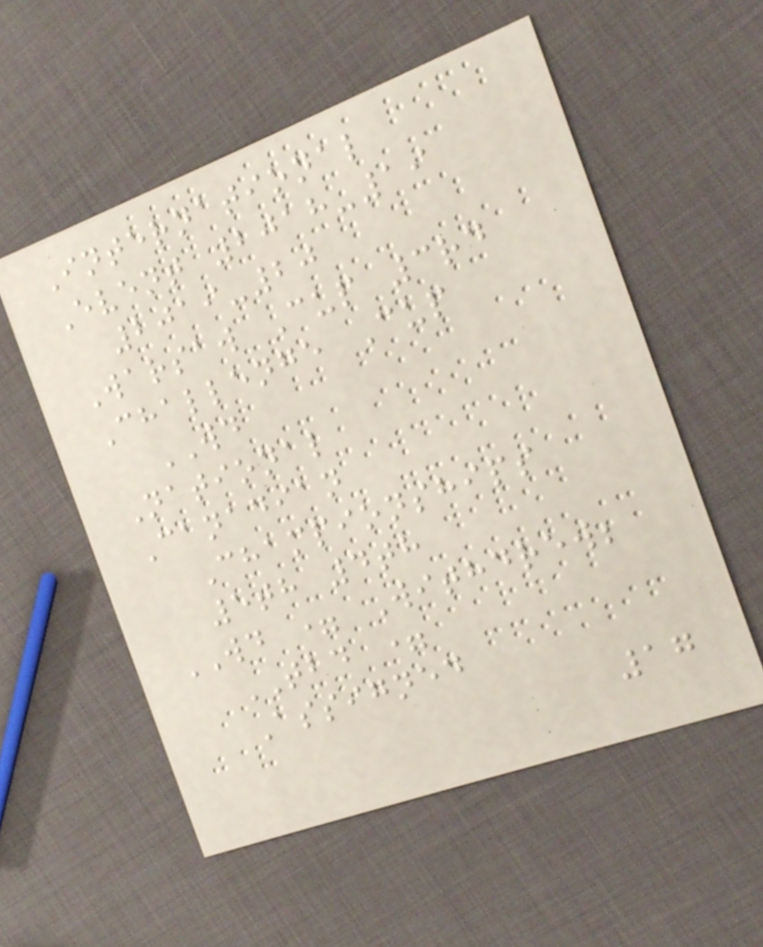International
Event 2018-19
2019-20
Warsaw Cup 3rd
Challenge Cup
WD
National
Canadian
Championships
5th 4th
WD = Withdrew;
TBD =
Assigned
17
